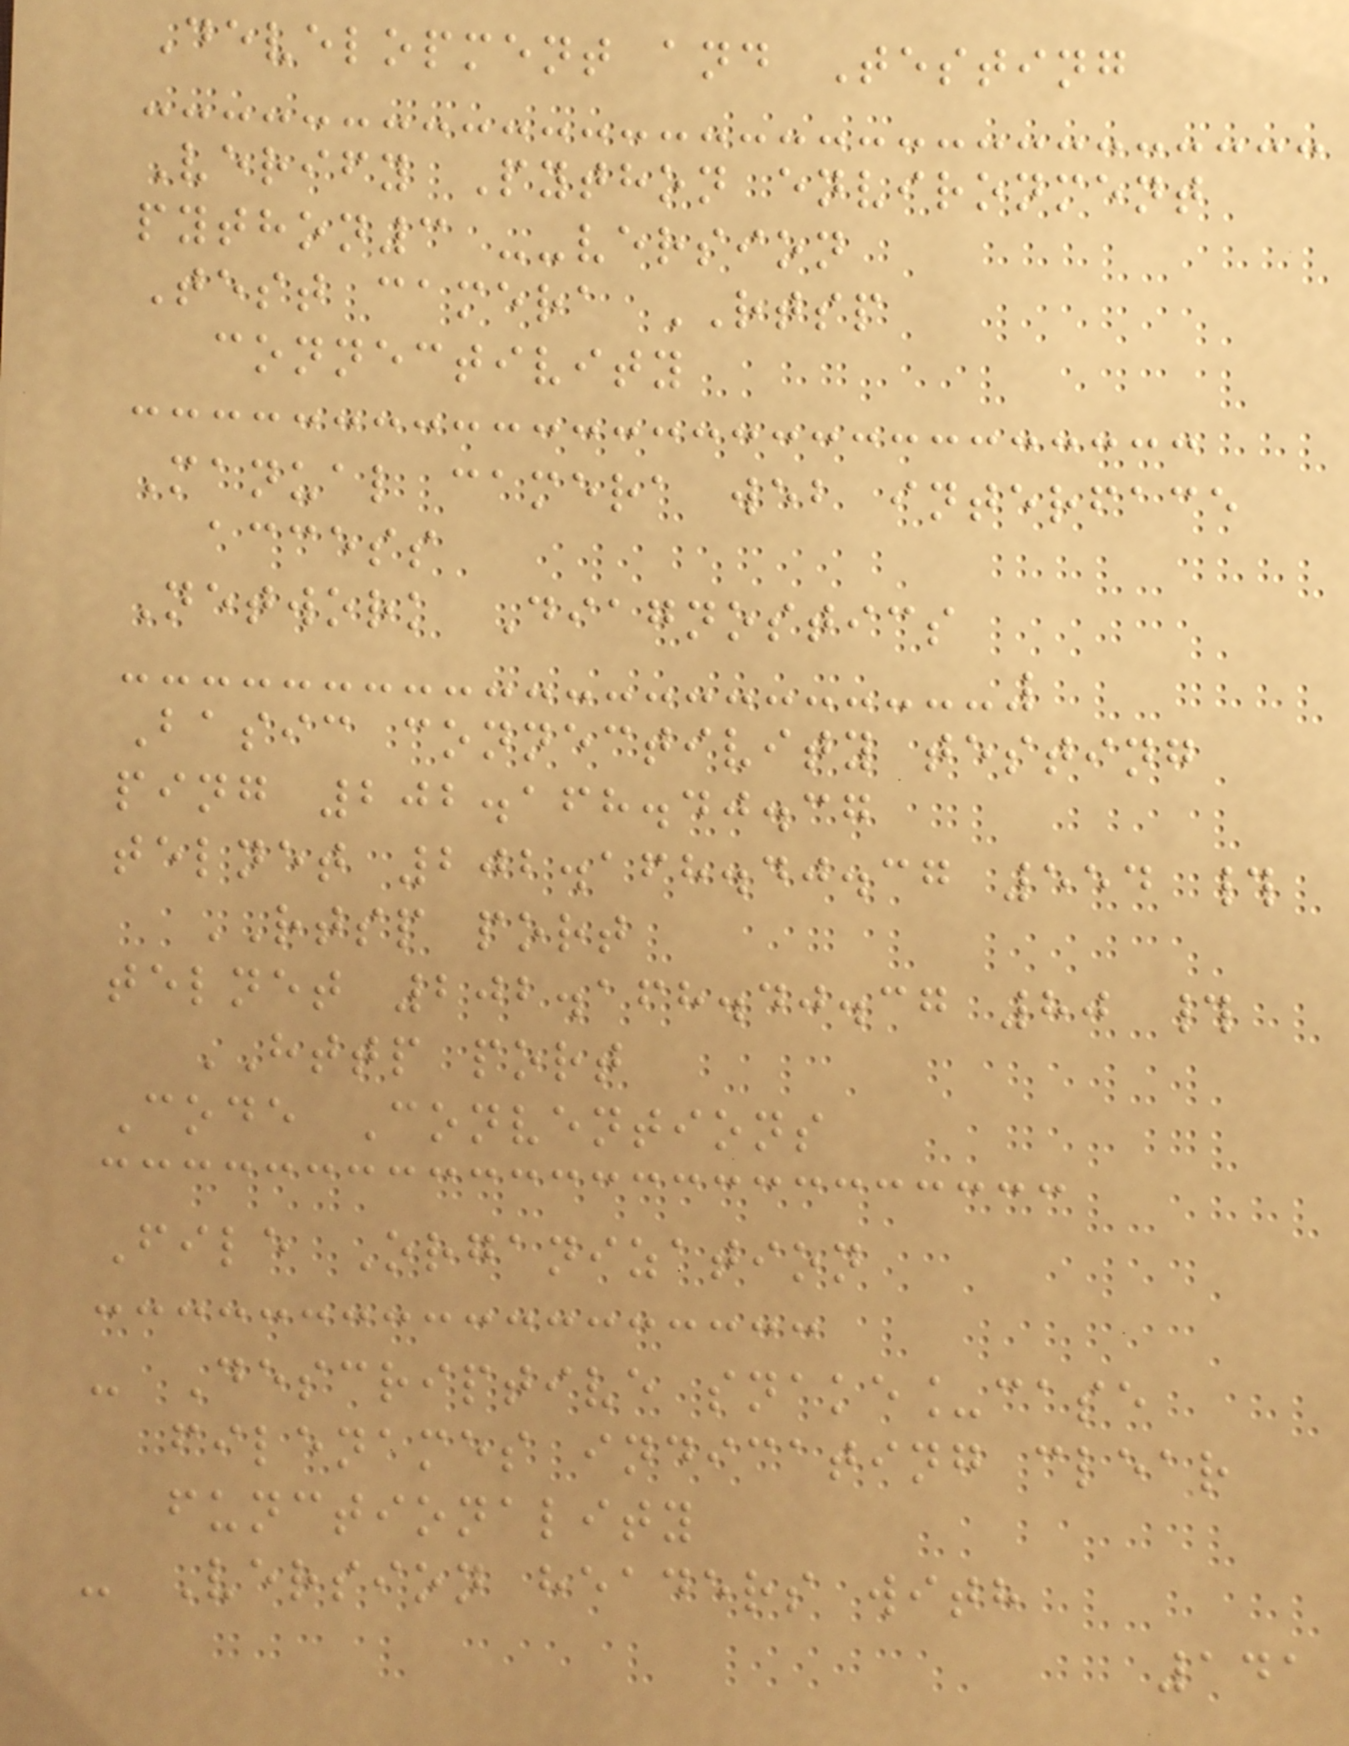Development and Testing
Verify Python environment
python3 --version
Test camera RTSP
connectivity
Manual camera web interface
access
Network Diagnostics
Basic connectivity testing
ping 202.168.40.37
telnet 202.168.40.37 554 #
RTSP port
telnet 202.168.40.37 80 #
HTTP port
Code Conventions
File Organization
- Descriptive snake_case
filenames indicating clear
functionality
- Version headers with
141
